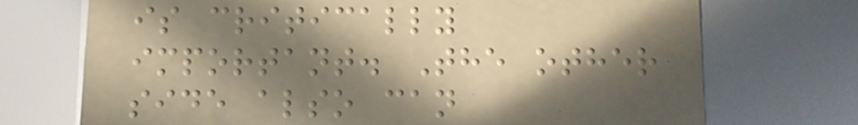is critically
important. The other
side also can
